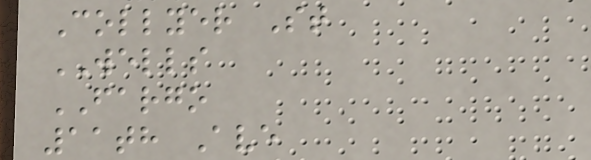Collyer St
WELLS
FARGO
11th Ave
